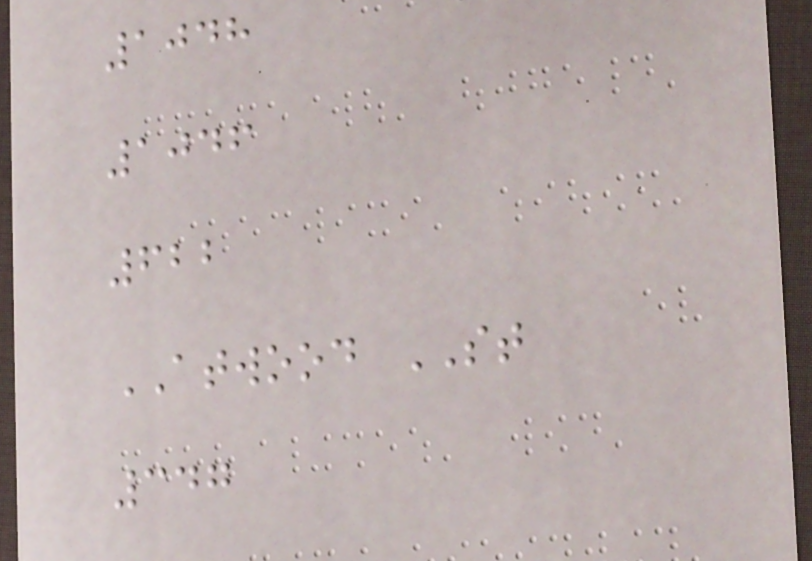1048
1046
622
ATWOOD ST
347
